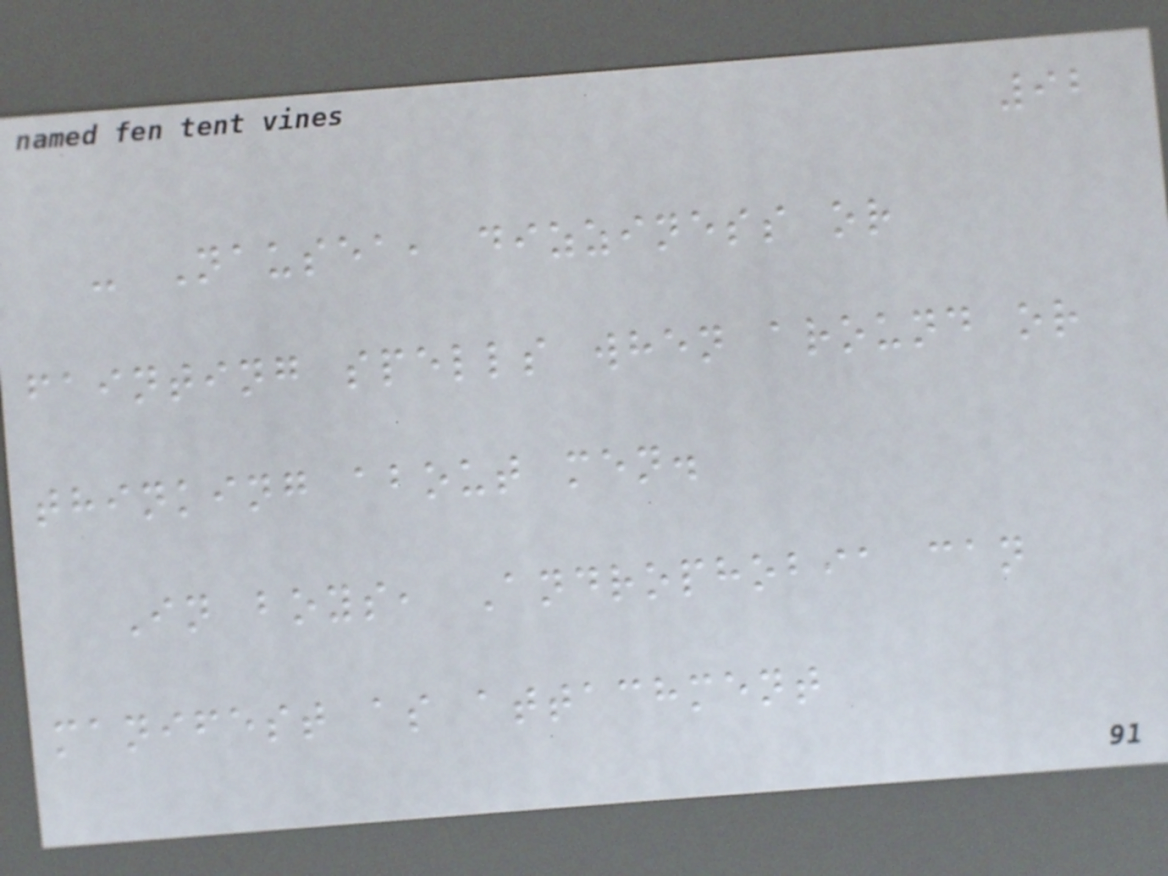92
- Nausea, dizziness or
fainting spells when around or
thinking about men.
In boys, Androphobia can
manifest as attachment
